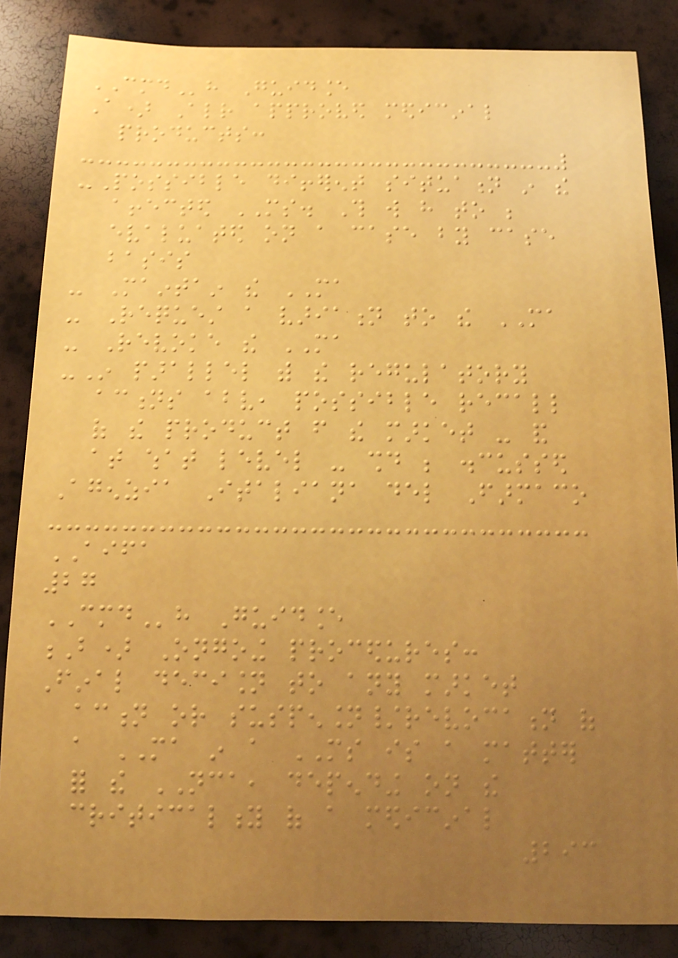CMDh Guidance
A) Already approved medicinal
products:
-Possible different situation in the
affected MS. This will have to be
evaluated on a case by case
basis
- Maintain the MA
- Request a variation to the MA
- Revoke the MA
-In parallel with the regulatory
actions above, possible recall
of the product from the market - and
at what level - should be discussed
Agenzia Italiana del Farmaco
AIFA
27
CMDh Guidance
B) Ongoing procedures:
Final decision to any market
action or suspension/revocation of
a MA in a MS is a matter
for the NCA, depending on the
criticality of a medicinal
293
